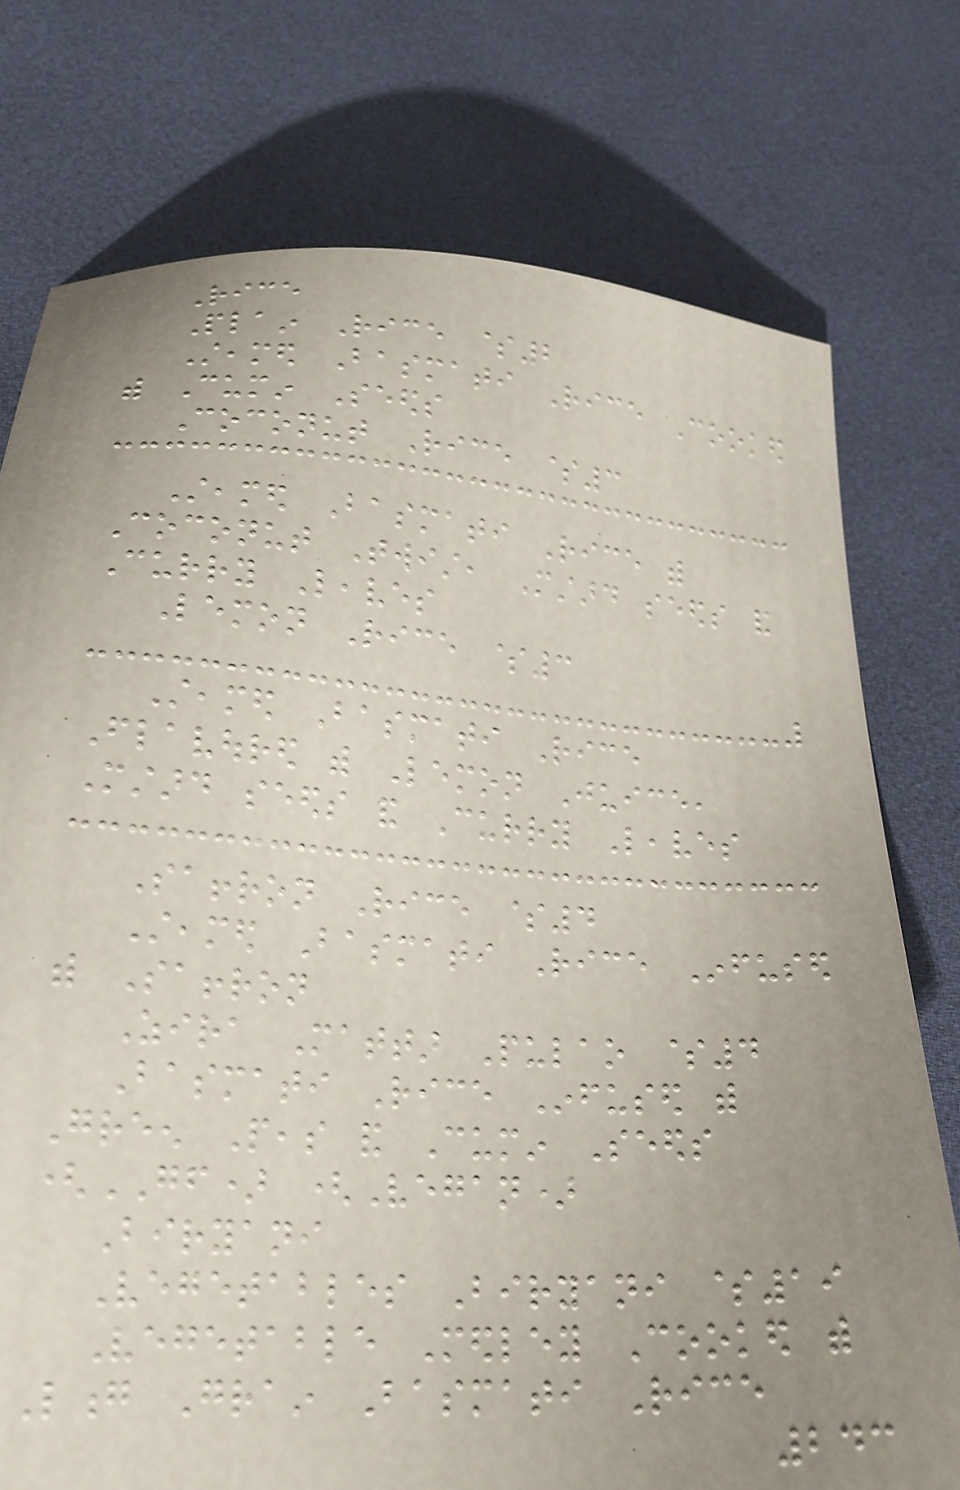Rice
Plain Rice $2
Steamed Basmati Rice Cooked
with Cumin Seeds
Coconut Rice $3
Steamed Basmati Rice with
Coconut Twist, Mustard seeds and
Curry Leaves
Lemon Rice $3
Steamed Basmati Rice
Flavoured with Lemon Juice,
Mustard seeds and Curry Leaves
Saffron Rice $4
Steamed Basmati Rice Infused
with Saffron
Zira Mattar Pulao $4
Basmati Rice Infused with
Green Peas and Cumin Seeds
(GF) (Vegan)
Biryani
Vegetables Biryani $19
Vegetable Medley Cooked with
Long Grain Basmati Rice
243
